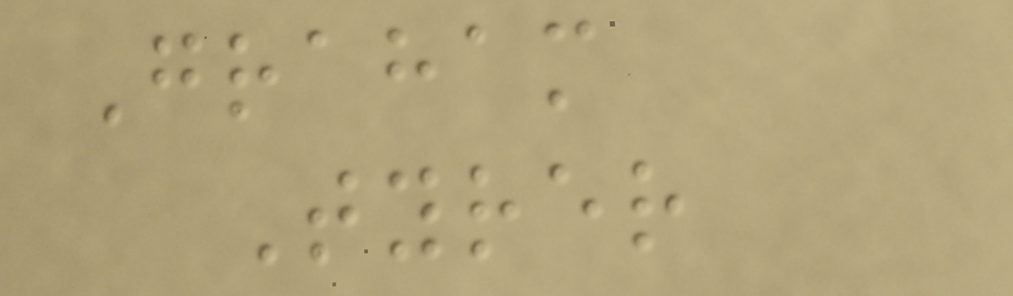Graham
Tyrer
